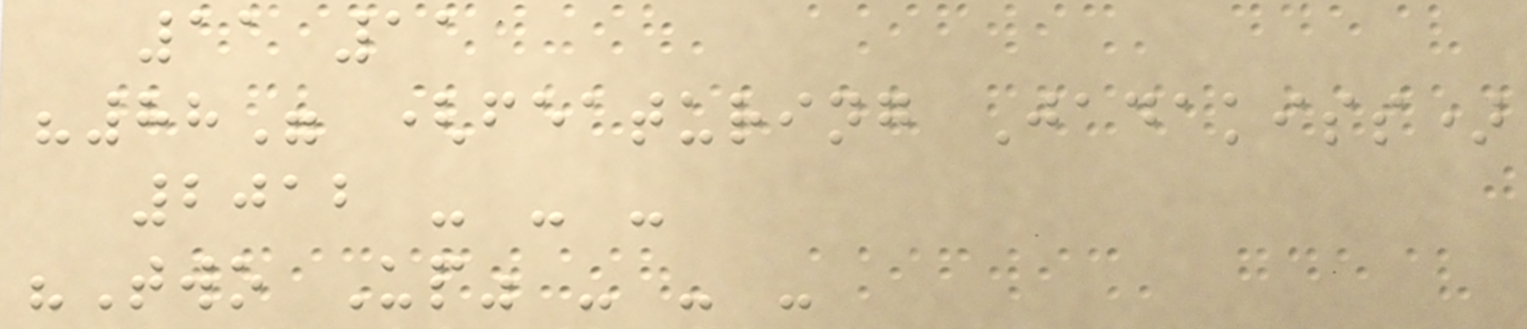11 11
"88" (featuring Jadakiss)
2012 - - -
"Two Up" - - -
